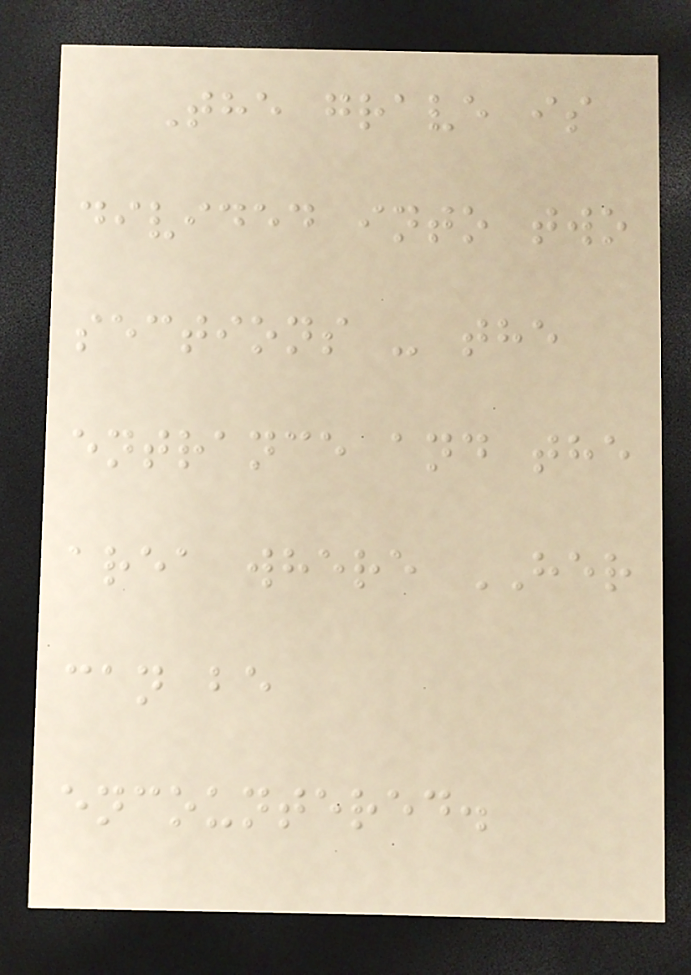The grave is
divided into two
sections - the
entrance and the
area where HER
can be
encountered.
